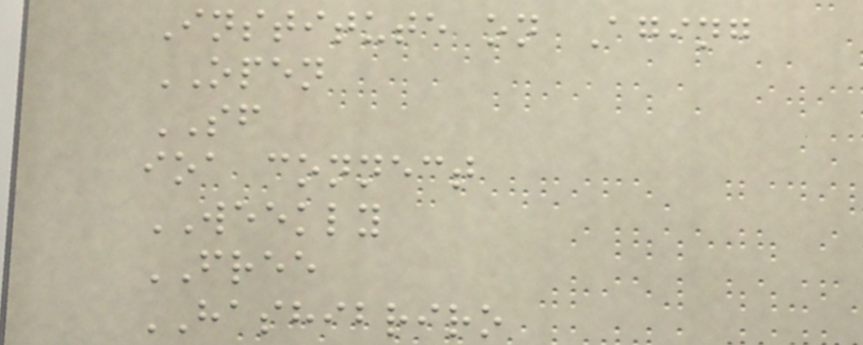Institute on Aging
OPEN
SF
ioa connect
WEEKLY
FREE
HASHIBRIRO
